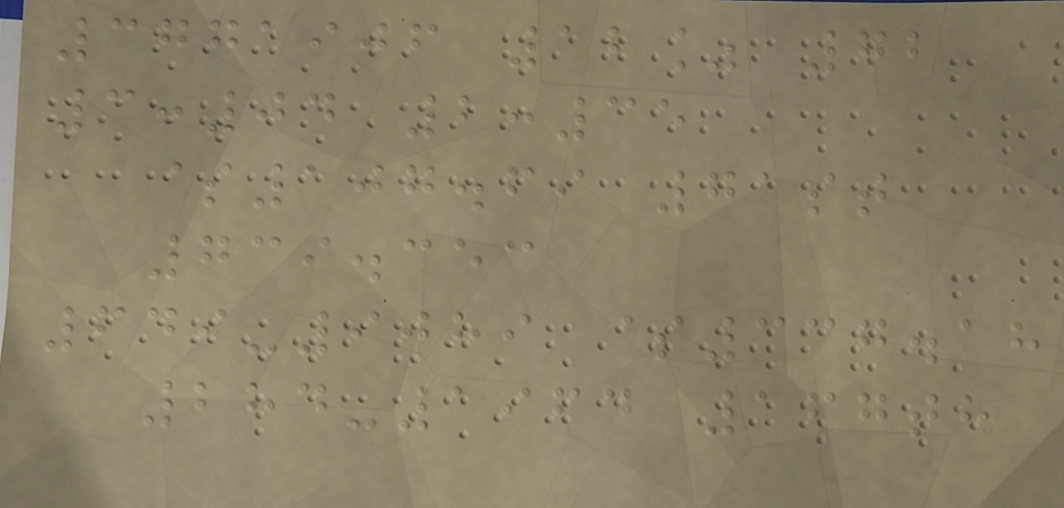3771906 12% 72
3:04 2:35
$107.69 71st
739.353
649-9089 $337.18
284-1964 167th
